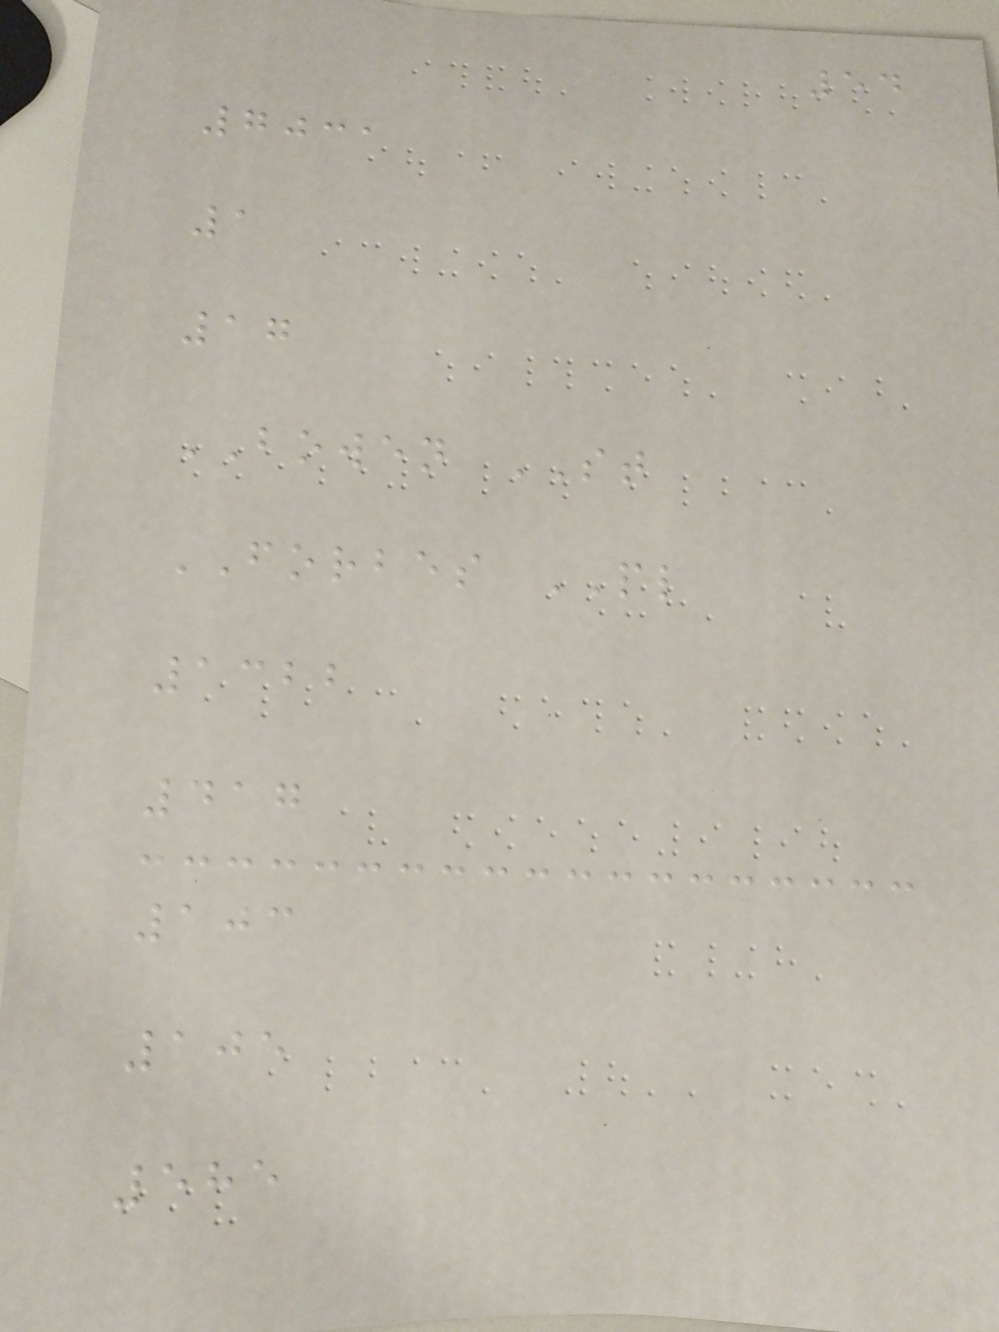54
7031
1
17
BOWEN ST
FORBES PL
1322
417
103
105
585
